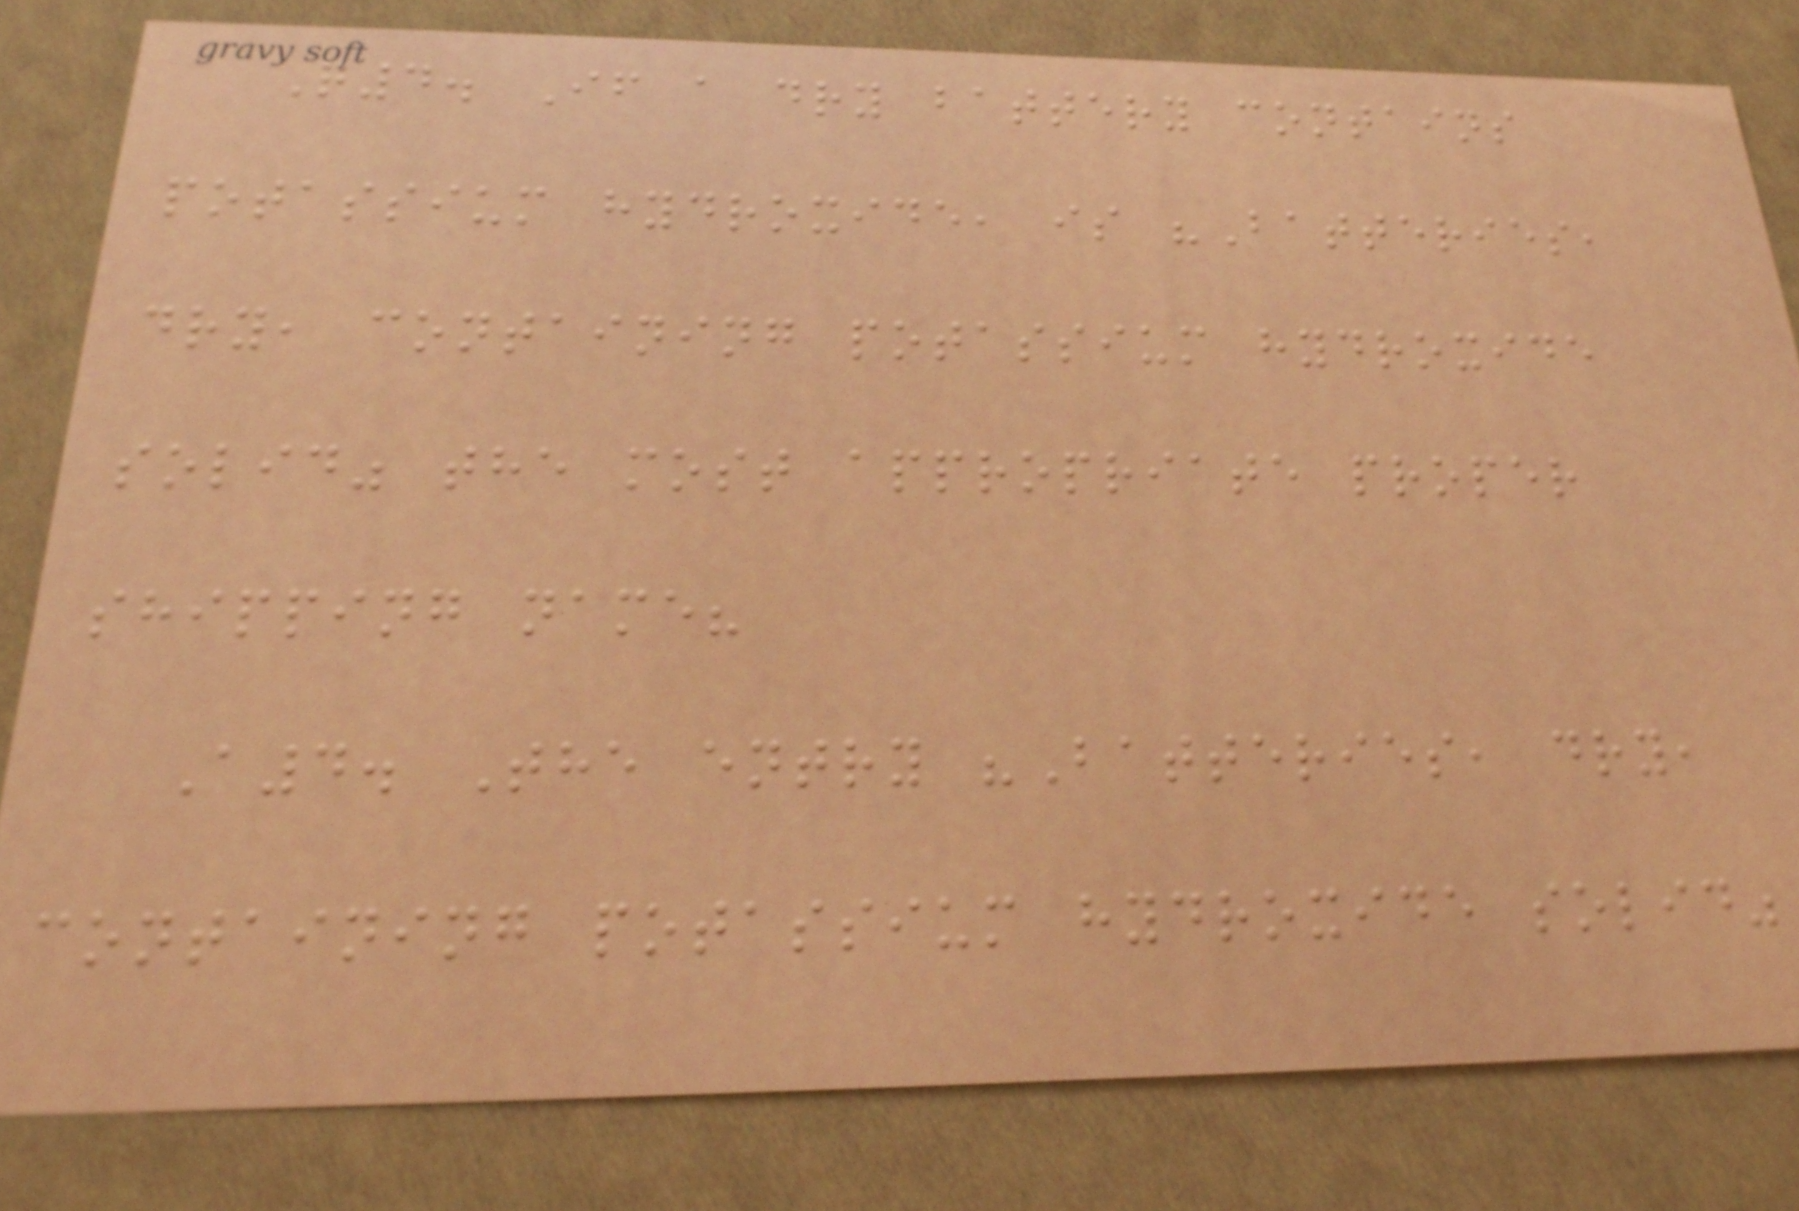Q4. If a dry battery contains
potassium hydroxide, is "Batteries,
dry, containing potassium hydroxide
solid" the most appropriate proper
shipping name?
A4. The entry "Batteries, dry,
containing potassium hydroxide solid"
